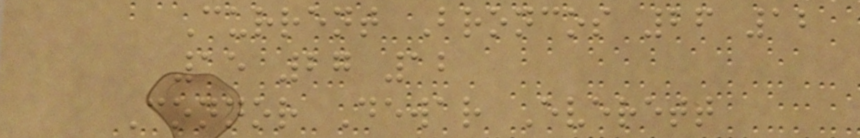Current Broncos 26 12
15 27 12
Connor Dewar Everett
